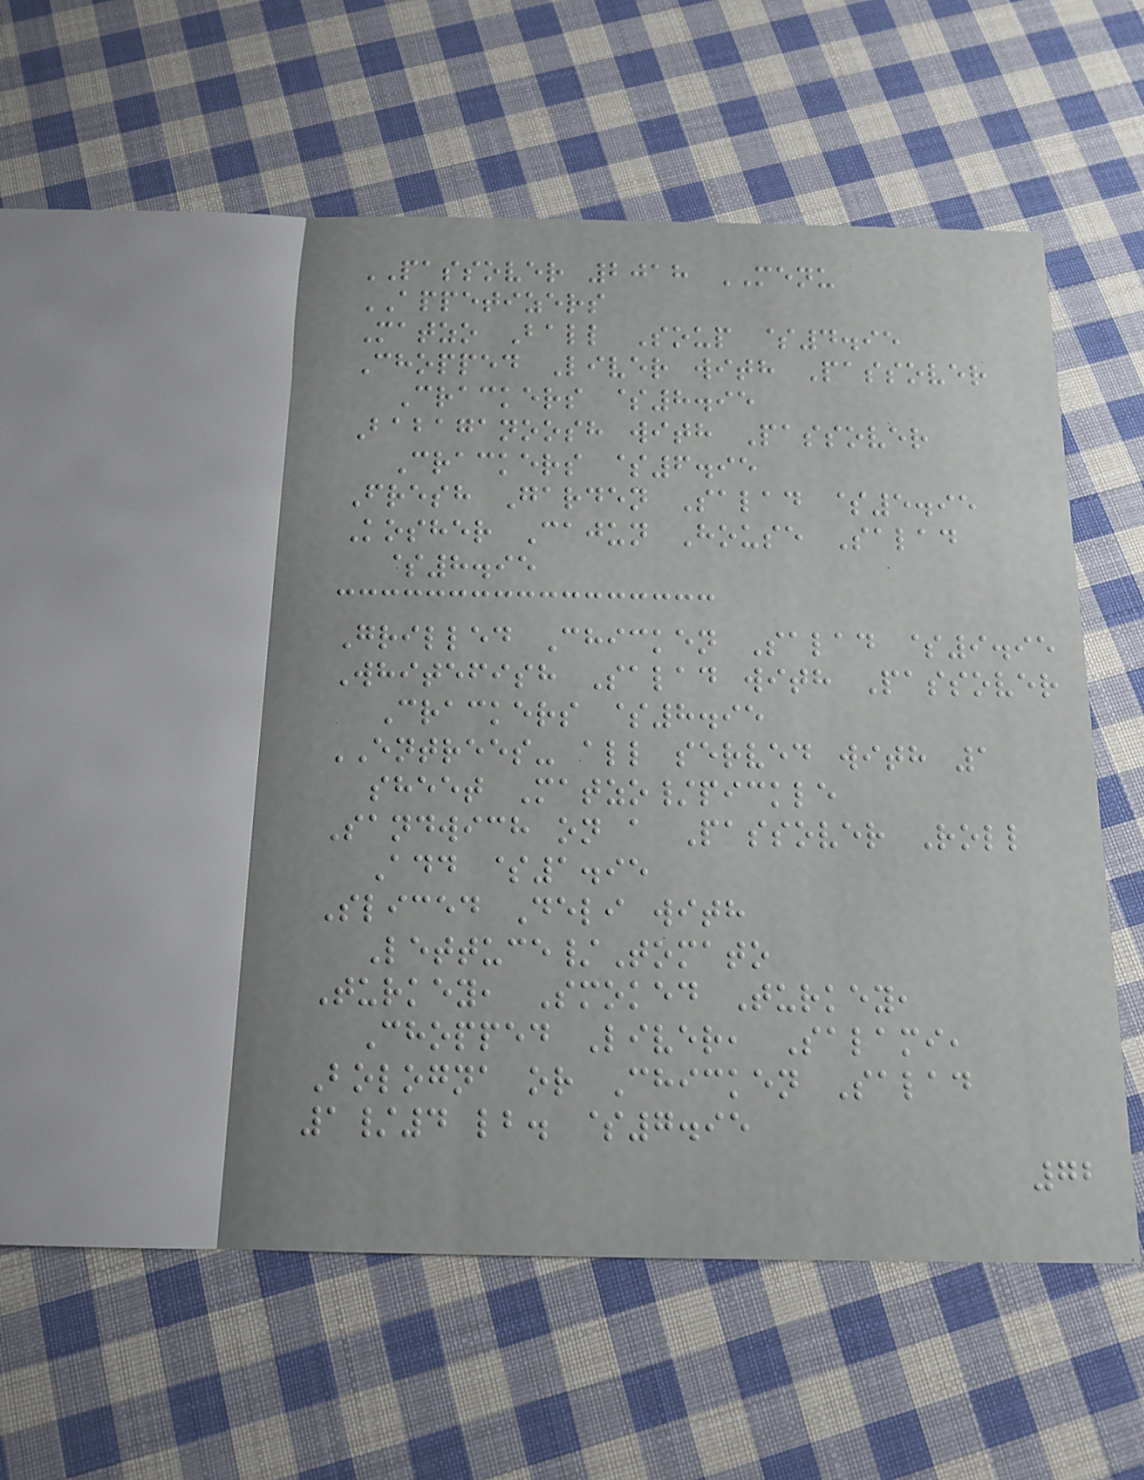PASSOVER 2018 MENU
APPETIZERS
Matzo Ball Soup $4.95
Chopped Liver with Passover
Crackers $8.95
Babaganoosh with Passover
Crackers $6.95
Fresh Garden Salad $5.95
Kosher Cajun House Salad
$8.95
Grilled Chicken Salad $9.95
Whitefish Salad with Passover
Crackers $8.95
ENTREES- all served with 1
sheet Matzo/pickle
Sandwich on a Passover Roll
Add $1.95
Sliced Deli with
Lettuce/Tomato
Turkey, Smoked Turkey,
Chopped Liver, Salami,
Bologna or Chicken Salad
1/4 lb. $7.95
72
